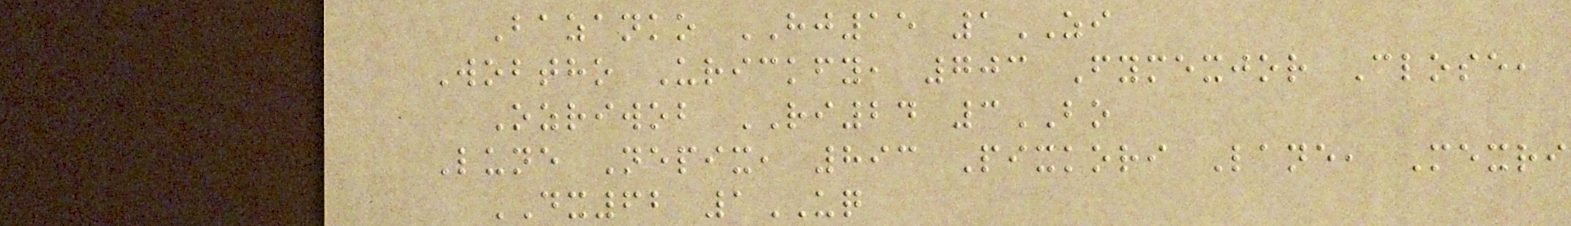Bazanko HJ15 1ZI
Wobtho Urickfy, 703 Fymexjor Close,
Ozriwob RI24 3BO
Lune Nepix, 893 Pixkori Lane, Mexri
DX62 1UQ
